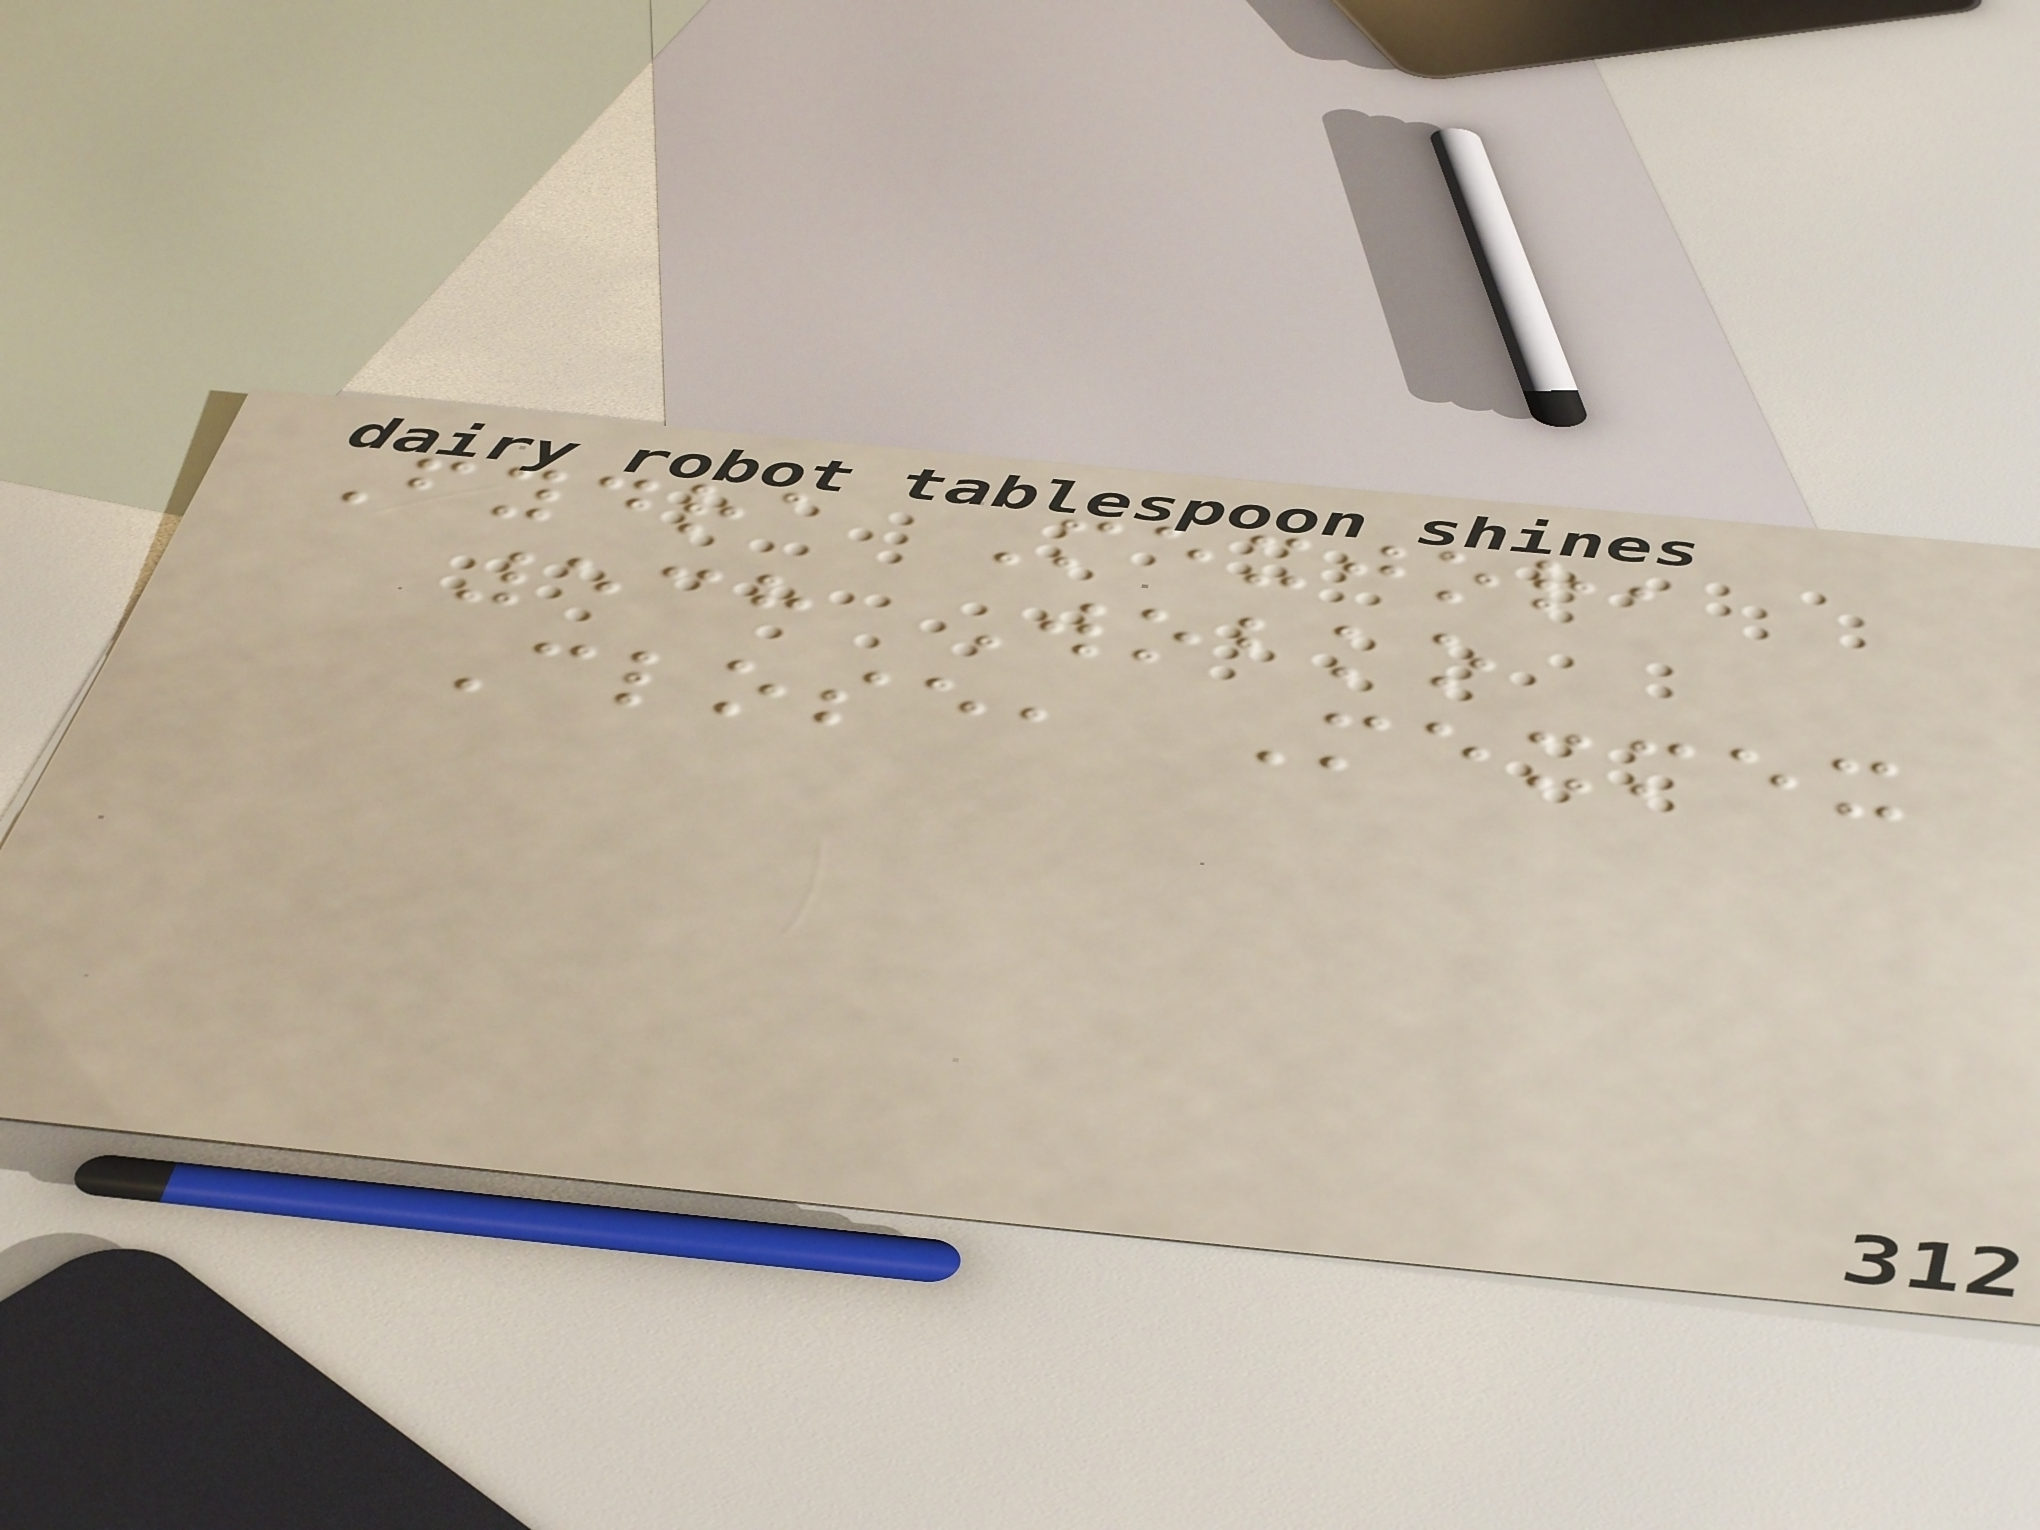Fydra Mexjor,
538 Wobko
Close, Mexmex
